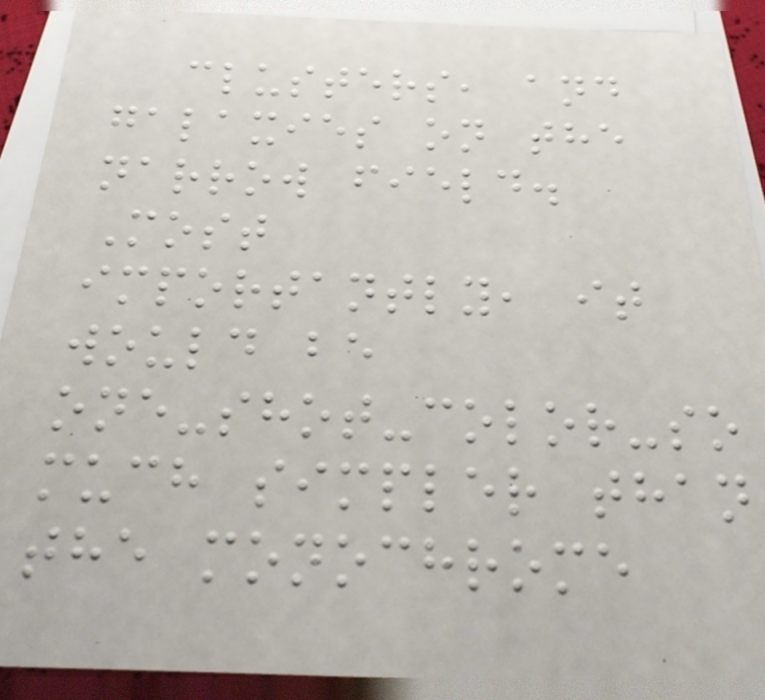clusters, and
galaxies on the
narrow field.
Most
importantly, it
would be
one-shot-color-so
much simpler than
the monochrome
